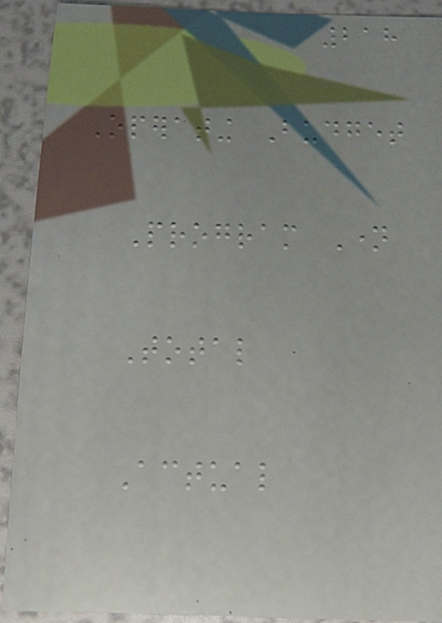218
Operating Budget
Program Name
Total
Actual
